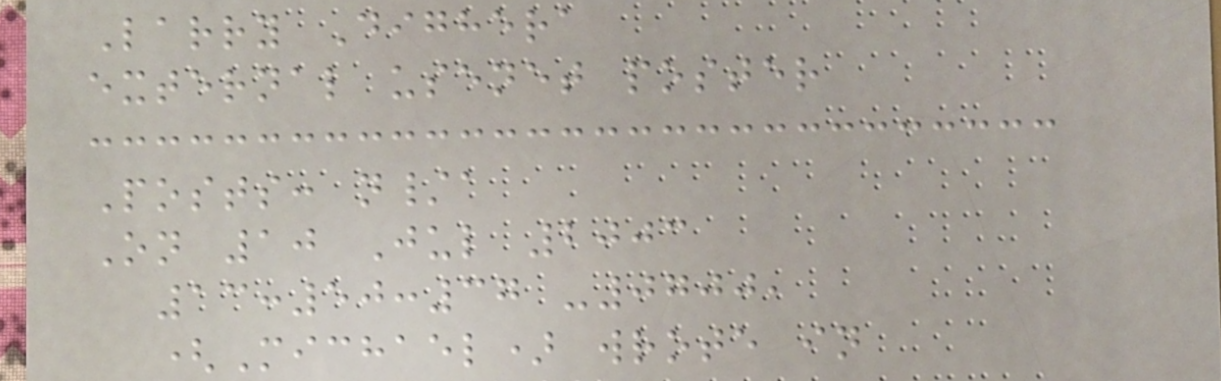Larry Dighera
external usenet poster
Posts: n/a
On 10 Jul 2003
13:50:37 -0700,
(Michael) wrote in
